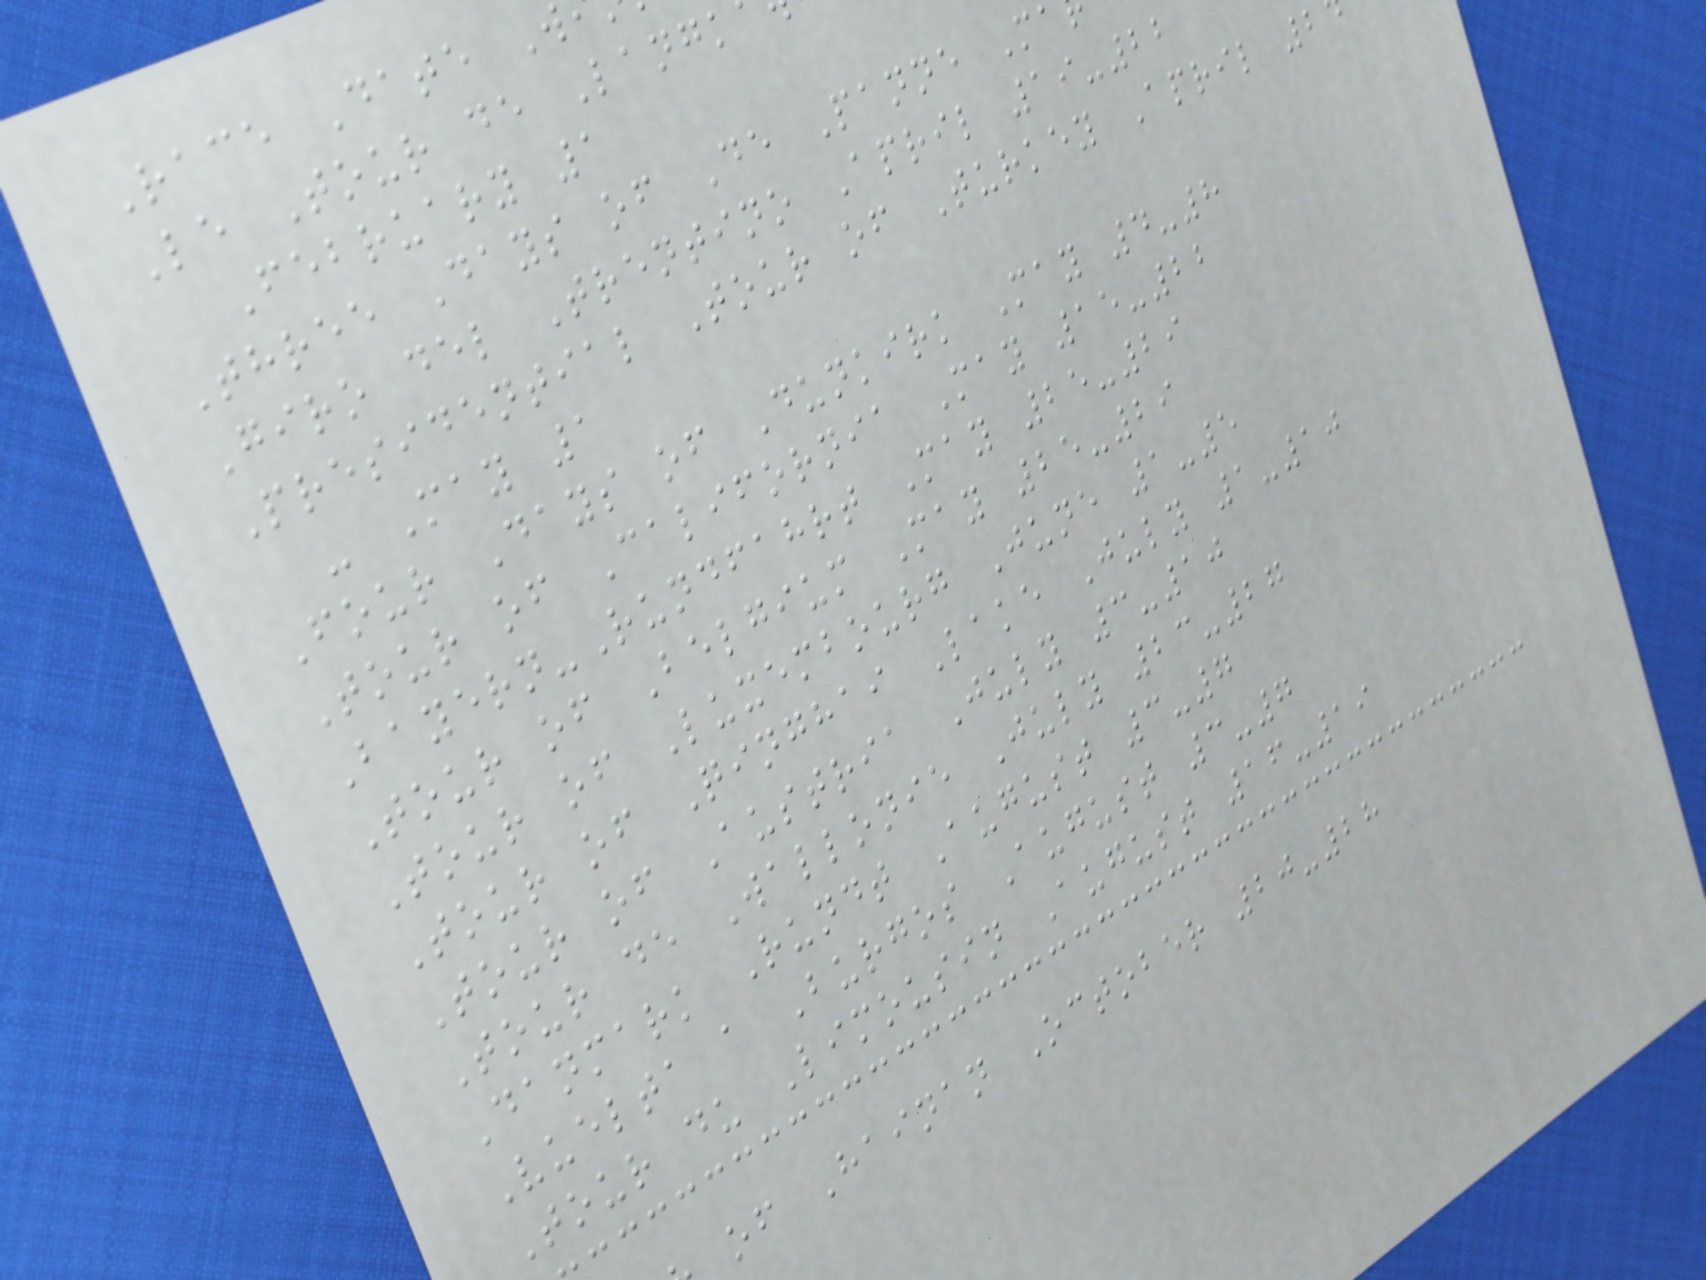Race Date W
Le Tour de Langk
February 1
Three Days of De Panne Ma
Giro del Trentino April 19-22
Presidential Tour of Turkey April 2
- May 1
Four Days of Dunkirk May 4-8
Tour of California May 15-22
Bayern-Rundfahrt May 25-29
Tour of Belgium May 25-29
Tour of Luxembourg June 1-5
Tour of Qinghai Lake July 1-10
Tour of Austria July 3-10
Tour de Wallonie July 23-27
Danmark Rundt August 3-7
Vuelta a Burgos August 3-7
Tour du Limousin August 16-19
of Hainan October 20-28
